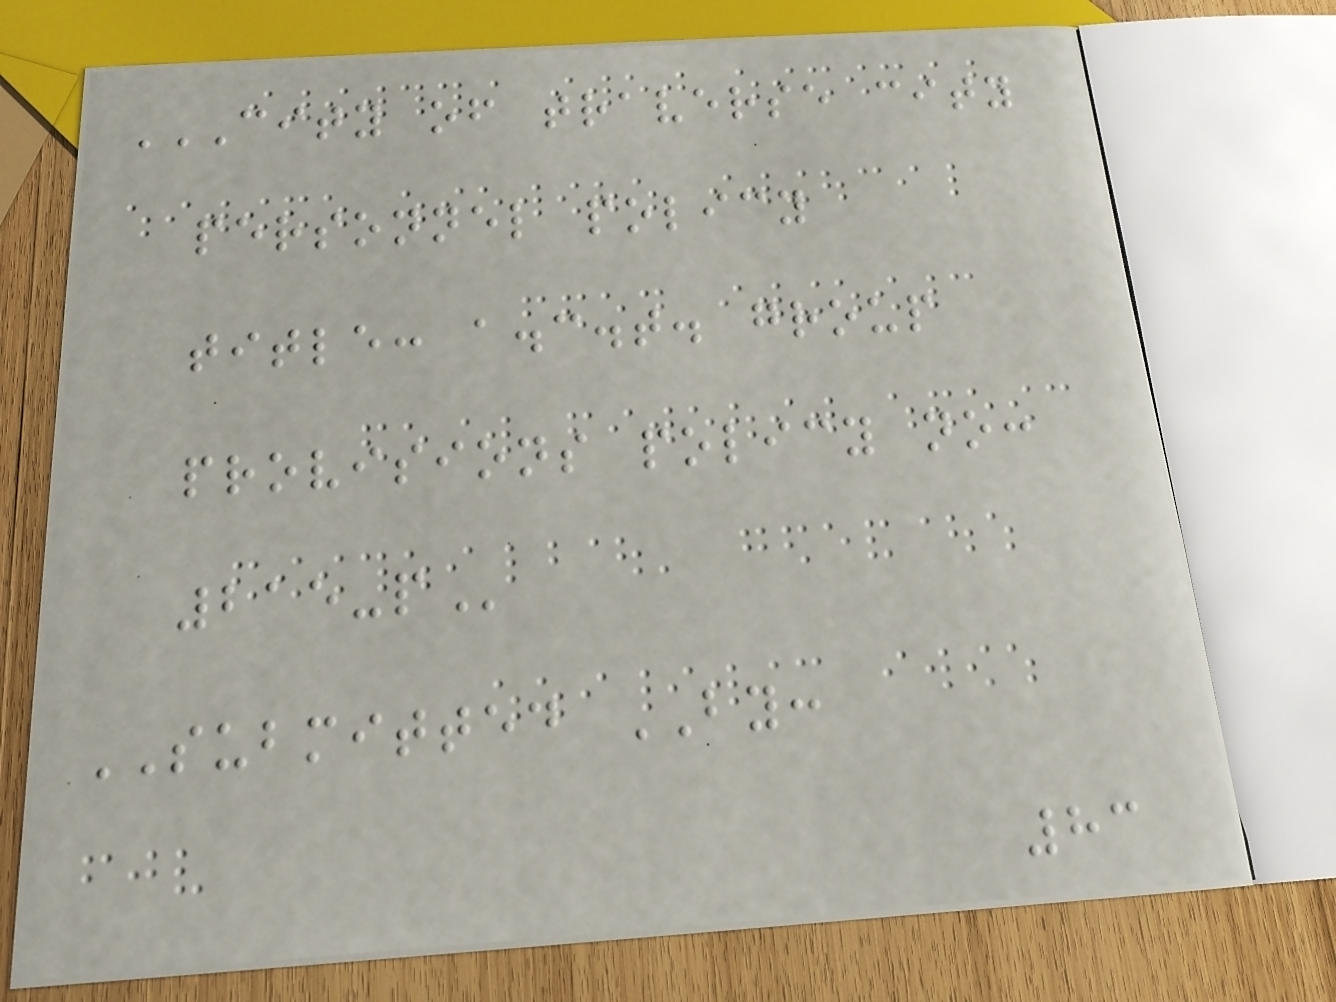CITY OF TRAVERSE CITY
PERSONNEL POLICY
TITLE: A.C.T. GROUP
PROVISIONS POLICY NO:
215-P
SUBMITTED BY:
83
